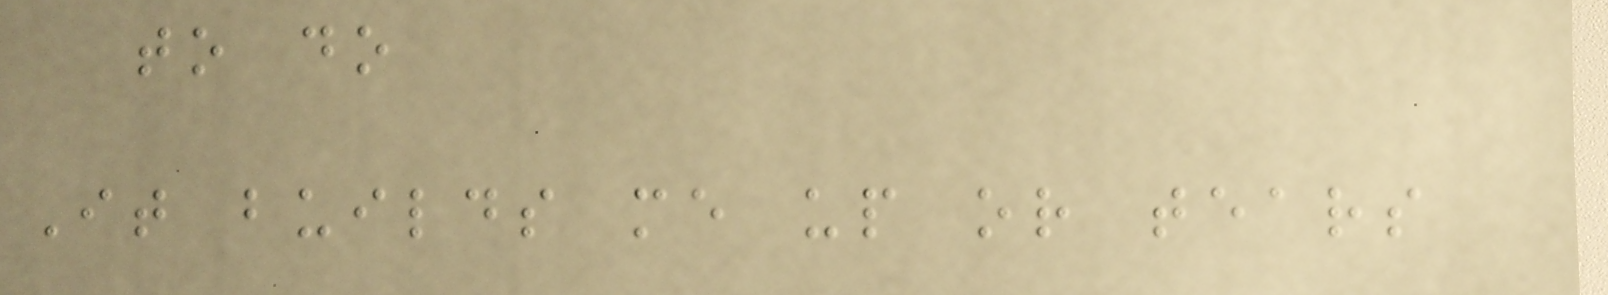to do
It builds me up or tears
